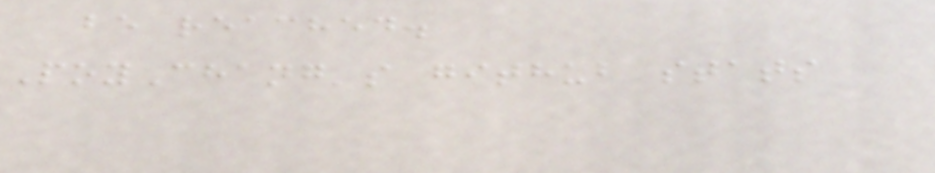be reached.
PoyChang's github stats
